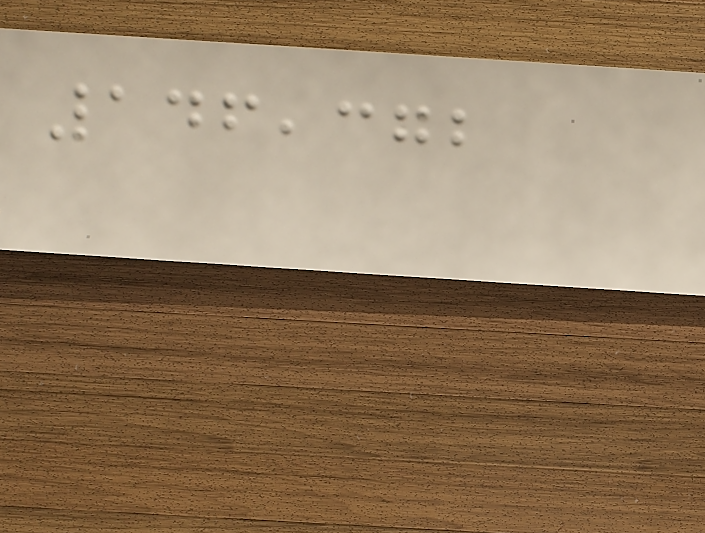146,372
